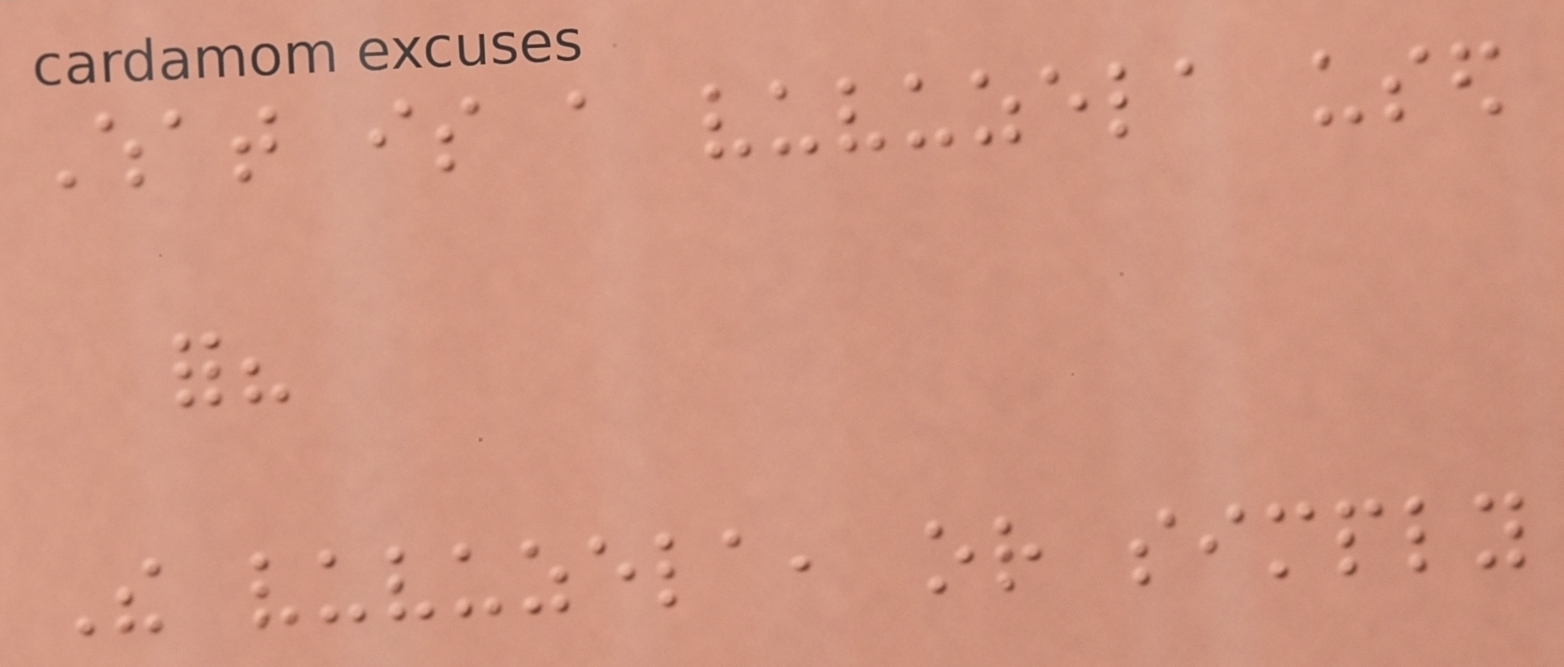What is a vuvuzela used
for?
The vuvuzela, or simply
